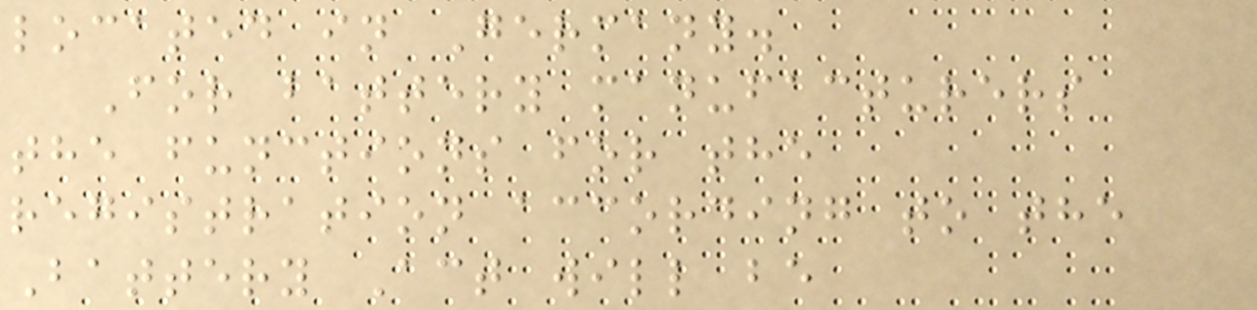located in Germany.
For battery manufacturers
the functions for the
registration according to the
Battery Act will be
